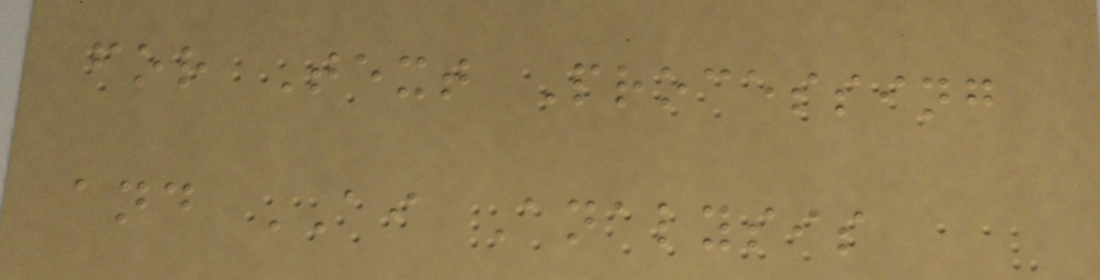for Text Processing
and AI Analysis
